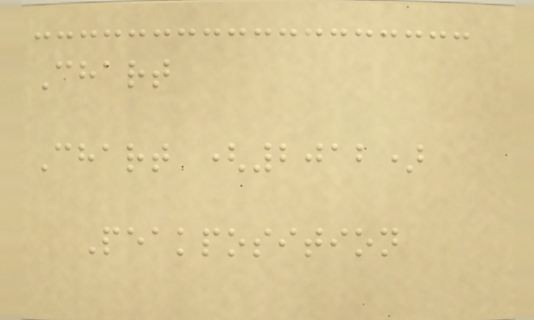Chart
Chart (2012)
Peakposition
